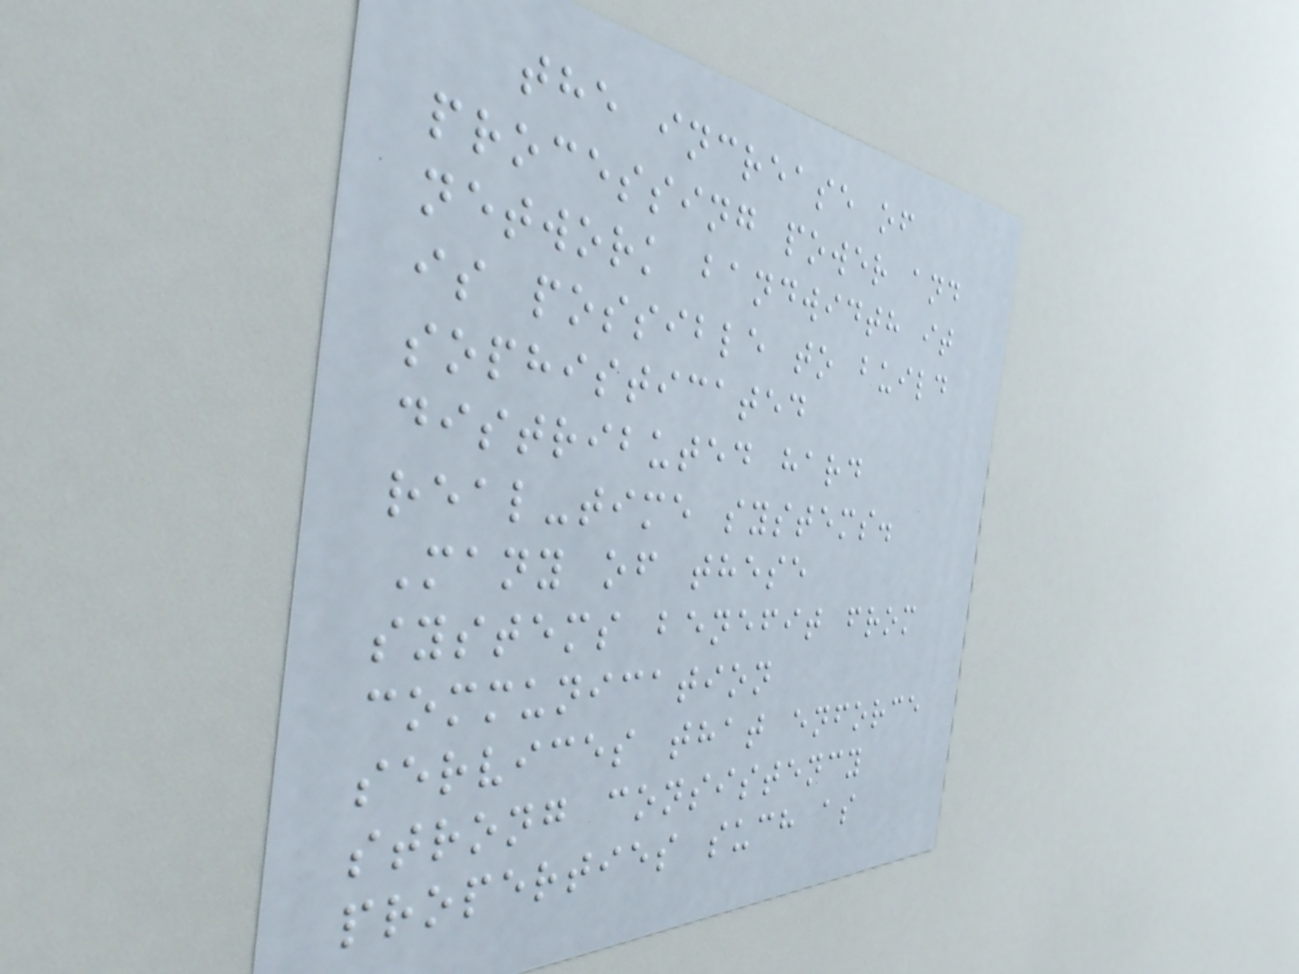the increase of
processing power and
network bandwidth it
is possible to build
sophisticated
distributed hard
real-time systems.
Many of these
systems benefit from
communication
services that enforce
strong consistency
properties such as
